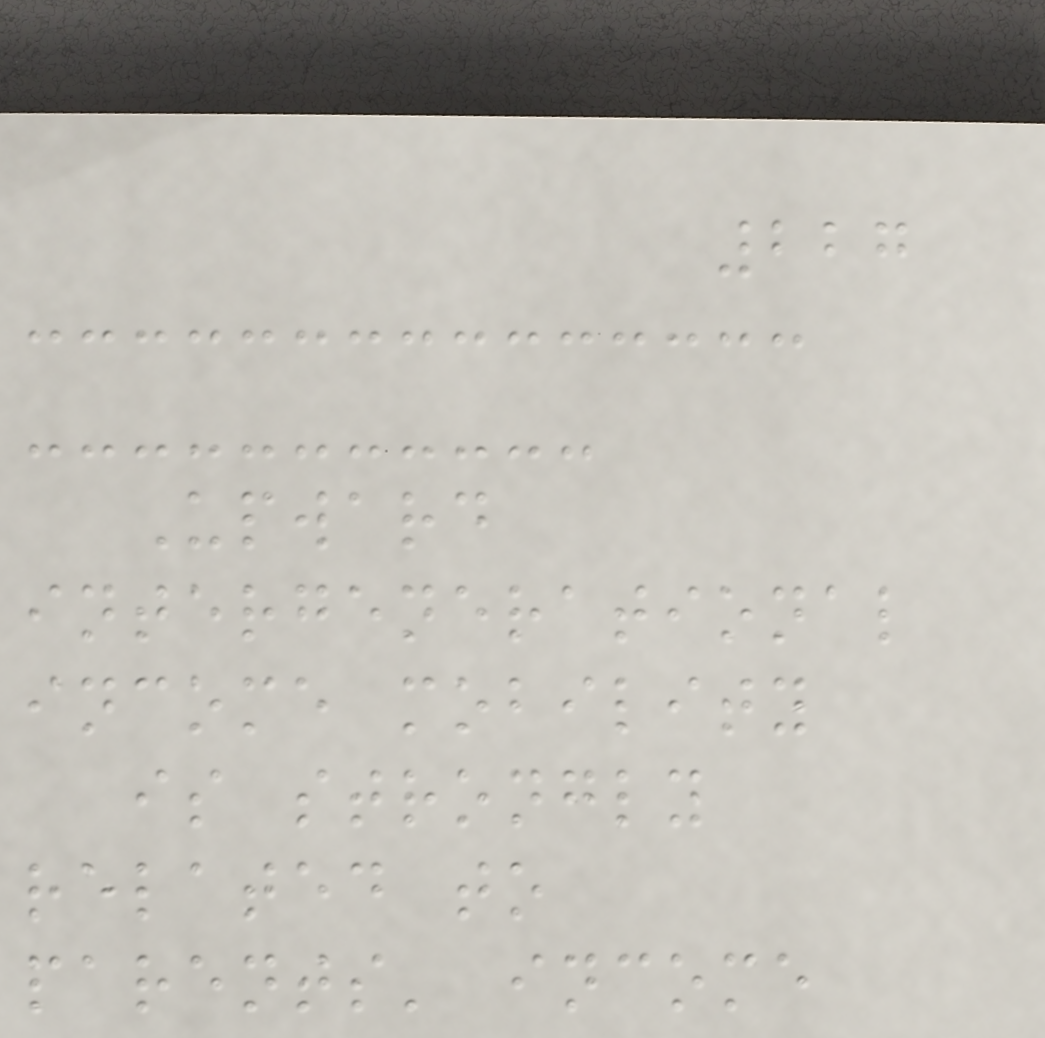227
Upward
intergenerational
income mobility
is strongly
related to
parents' income
